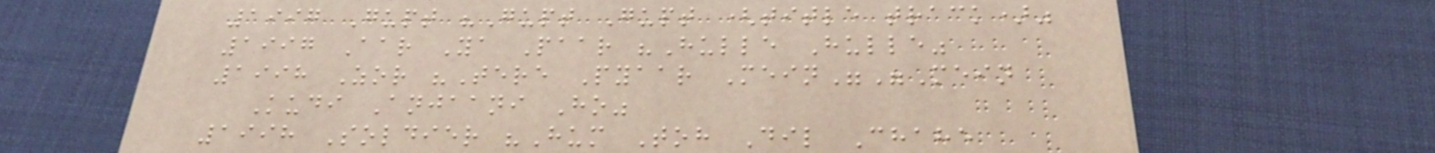1997 Gupt "Gupt Gupt (title track)"
1997 Aar Ya Paar "Hulle Hulle"
1998 Zor "Tere Pyaar Mein""Mein
Kudi Anjaani Ho"
1998 Soldier "Hum Toh Dil Chahe
